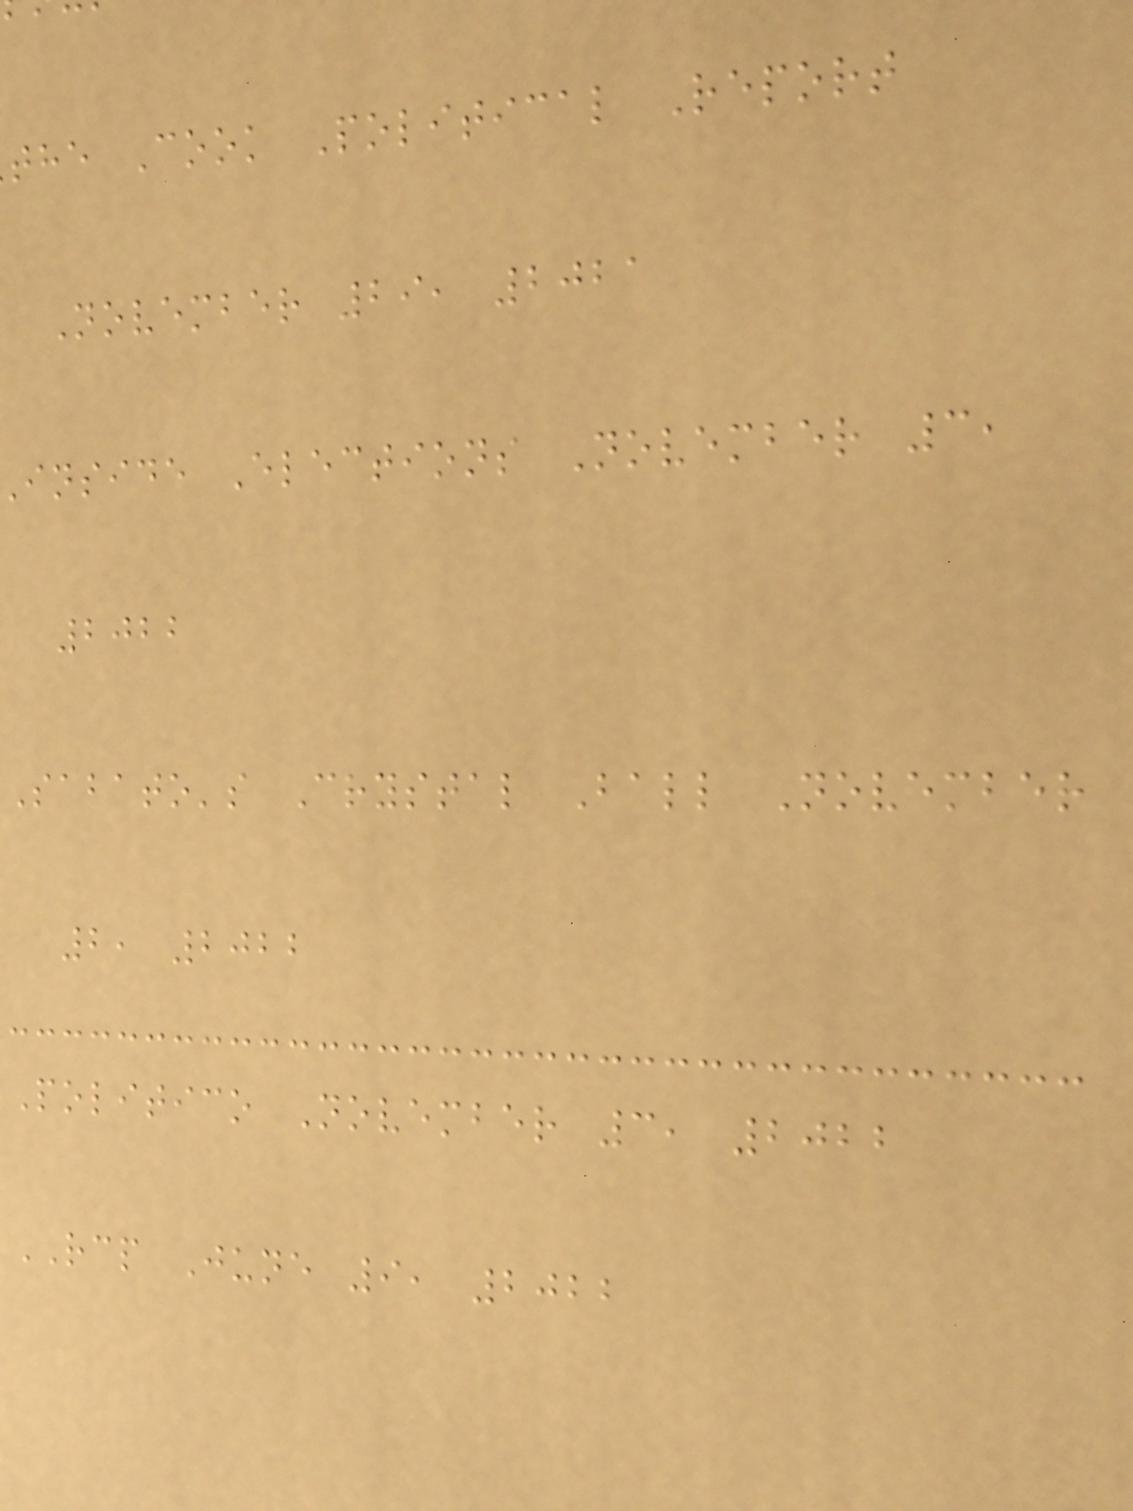the Cook Political Report
November 29, 2021
inside Elections November 3,
2022
Sabato's Crystal Ball November
2, 2022
Politico November 3, 2022
RCP June 9, 2022
